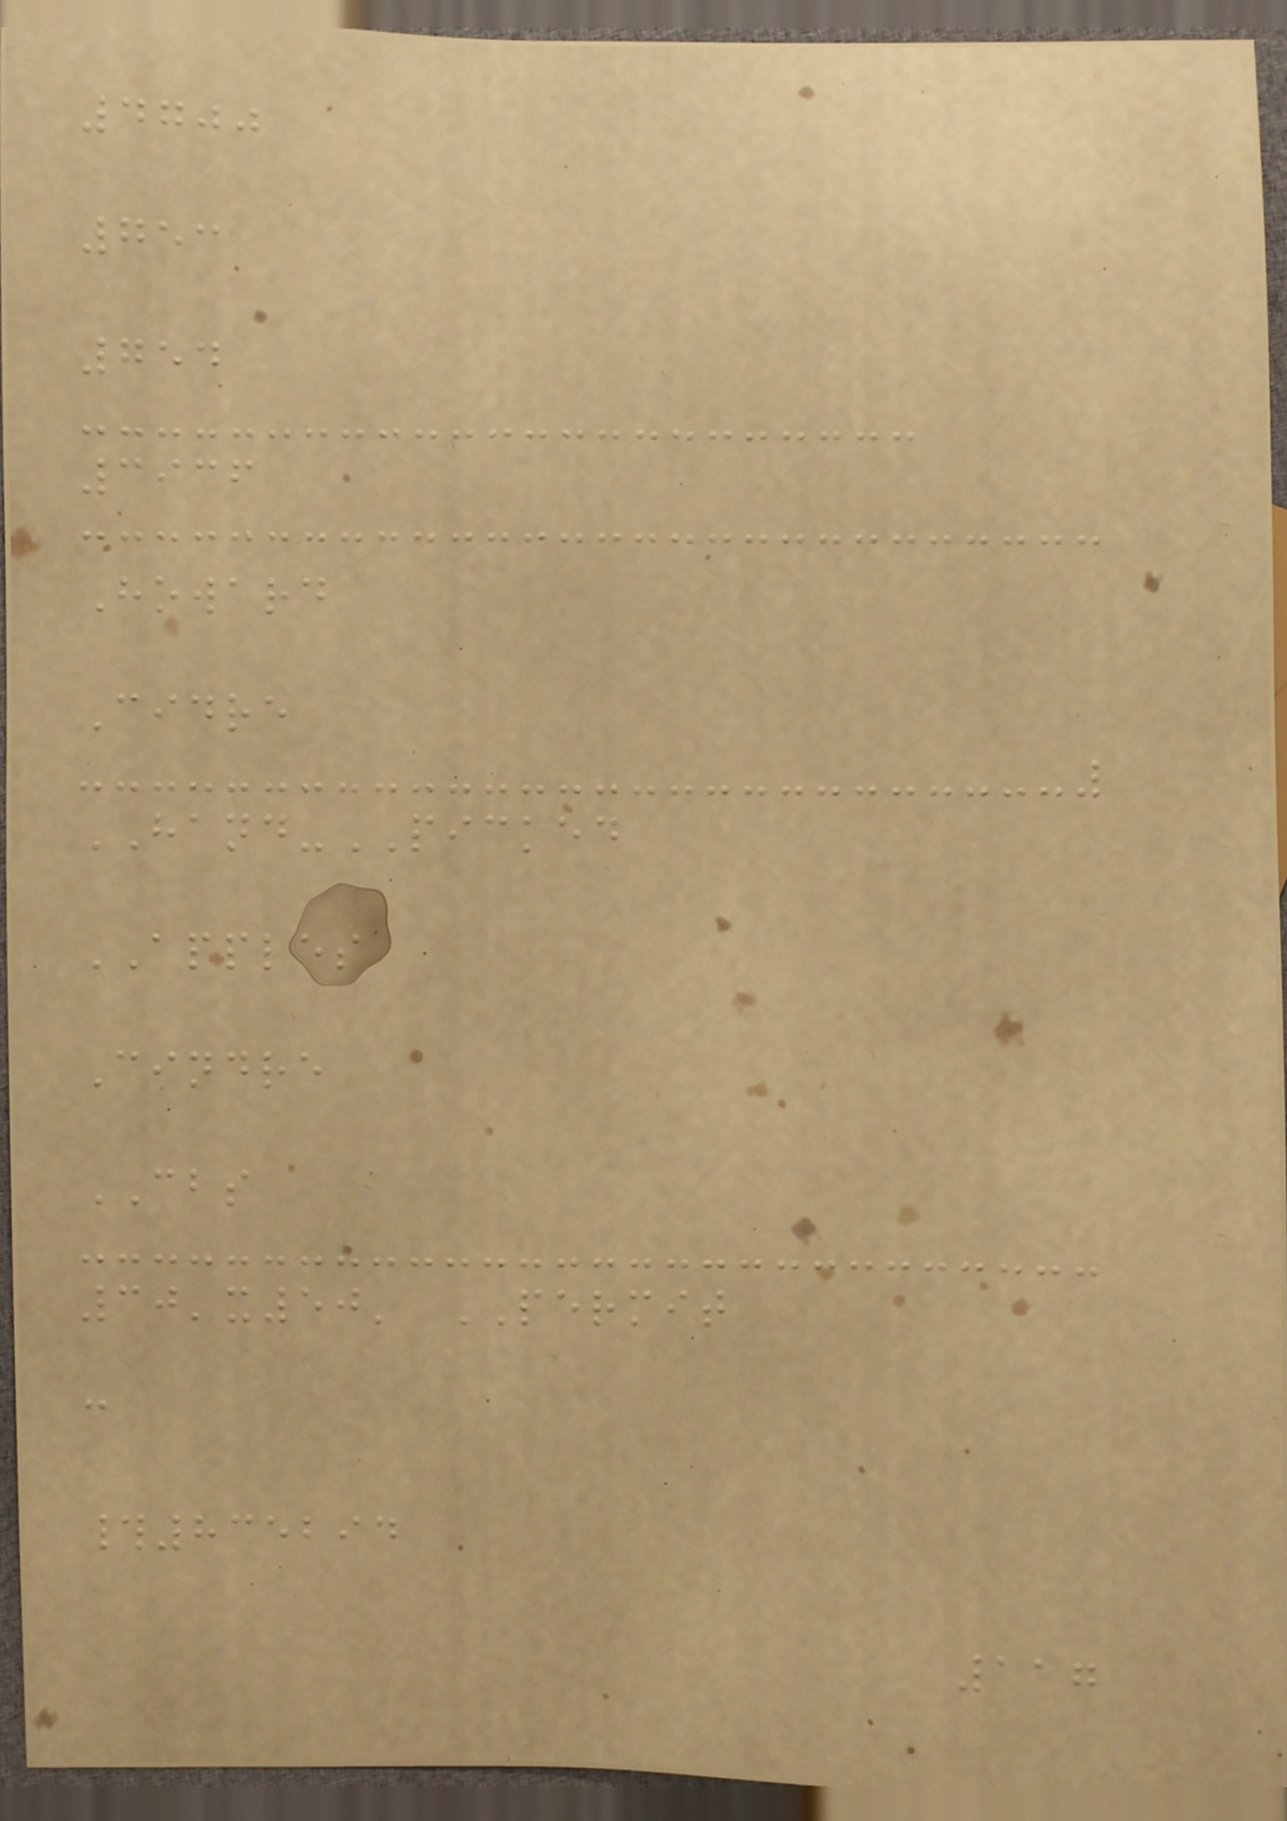4700
753
754
3936
Howard
Cidre
HAND-PICKED
APPLES
Cindre
CBS
30'x50' PERMIT
c
#835294
117
